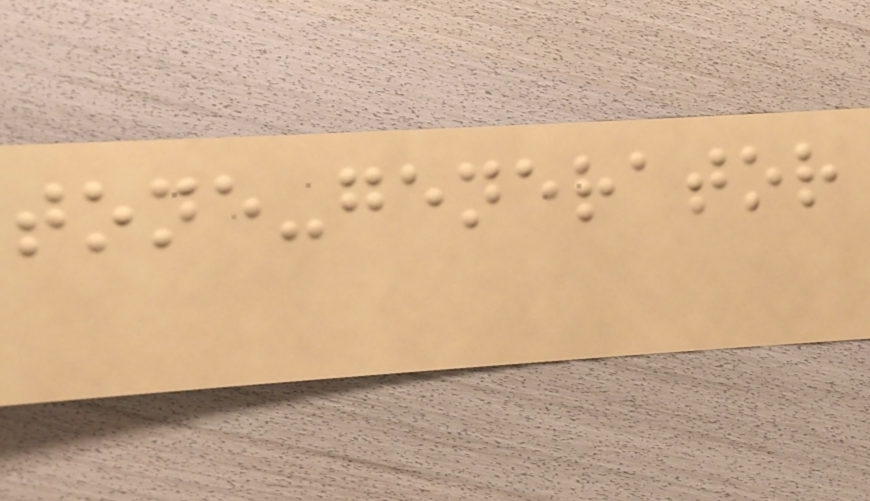tone-generator
